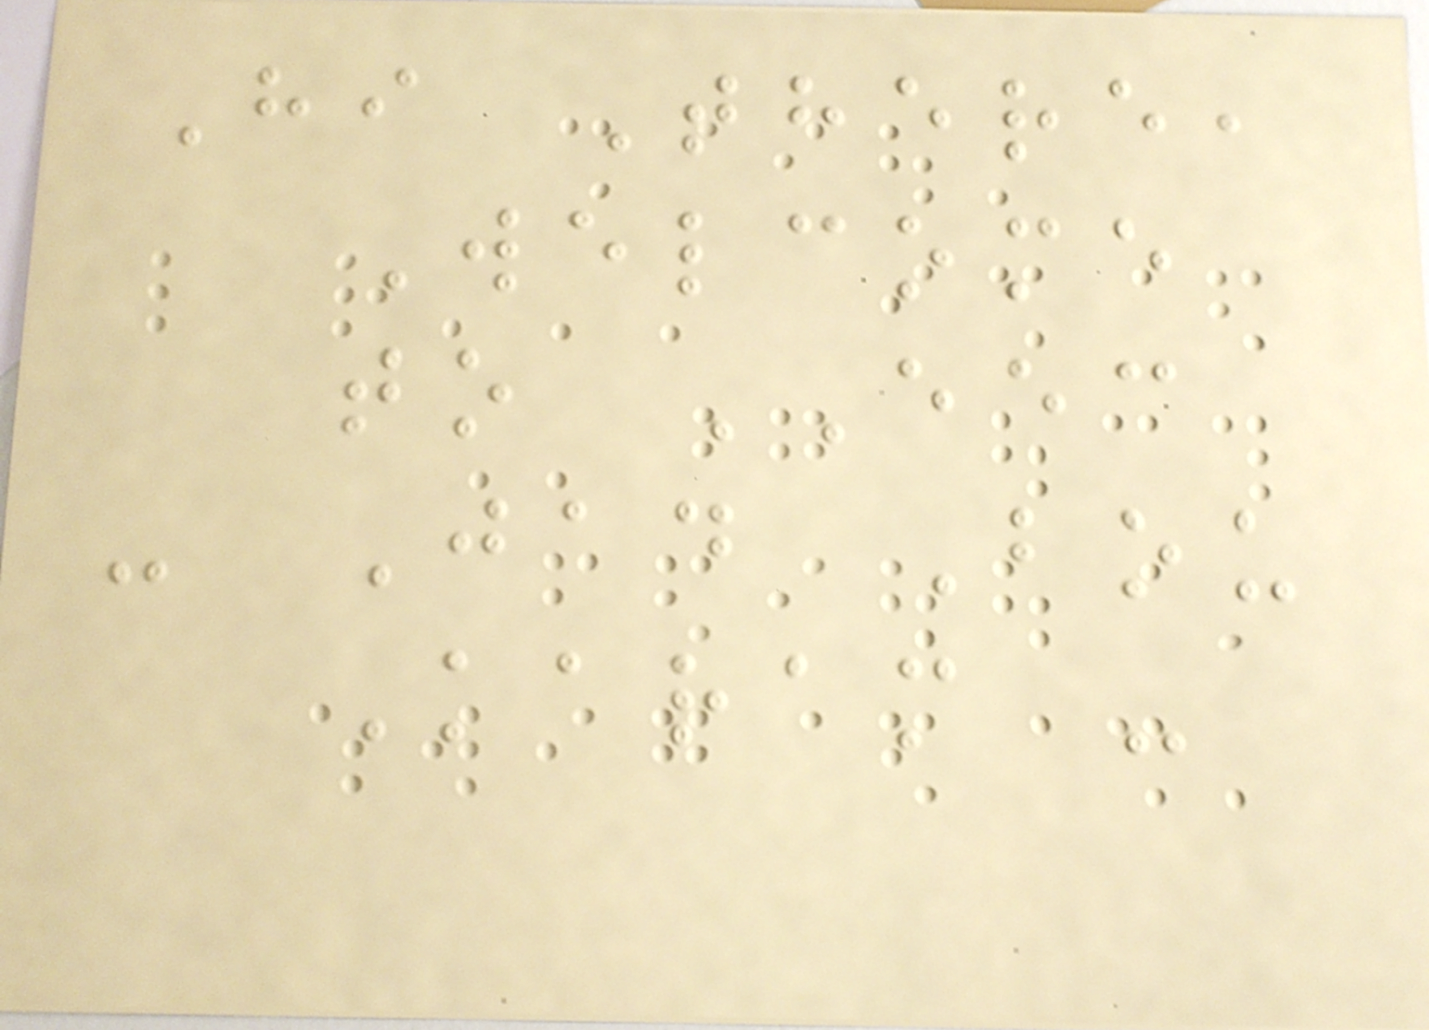Hi There,
Welcome
to EEC
- Jad Bou
Karam -
